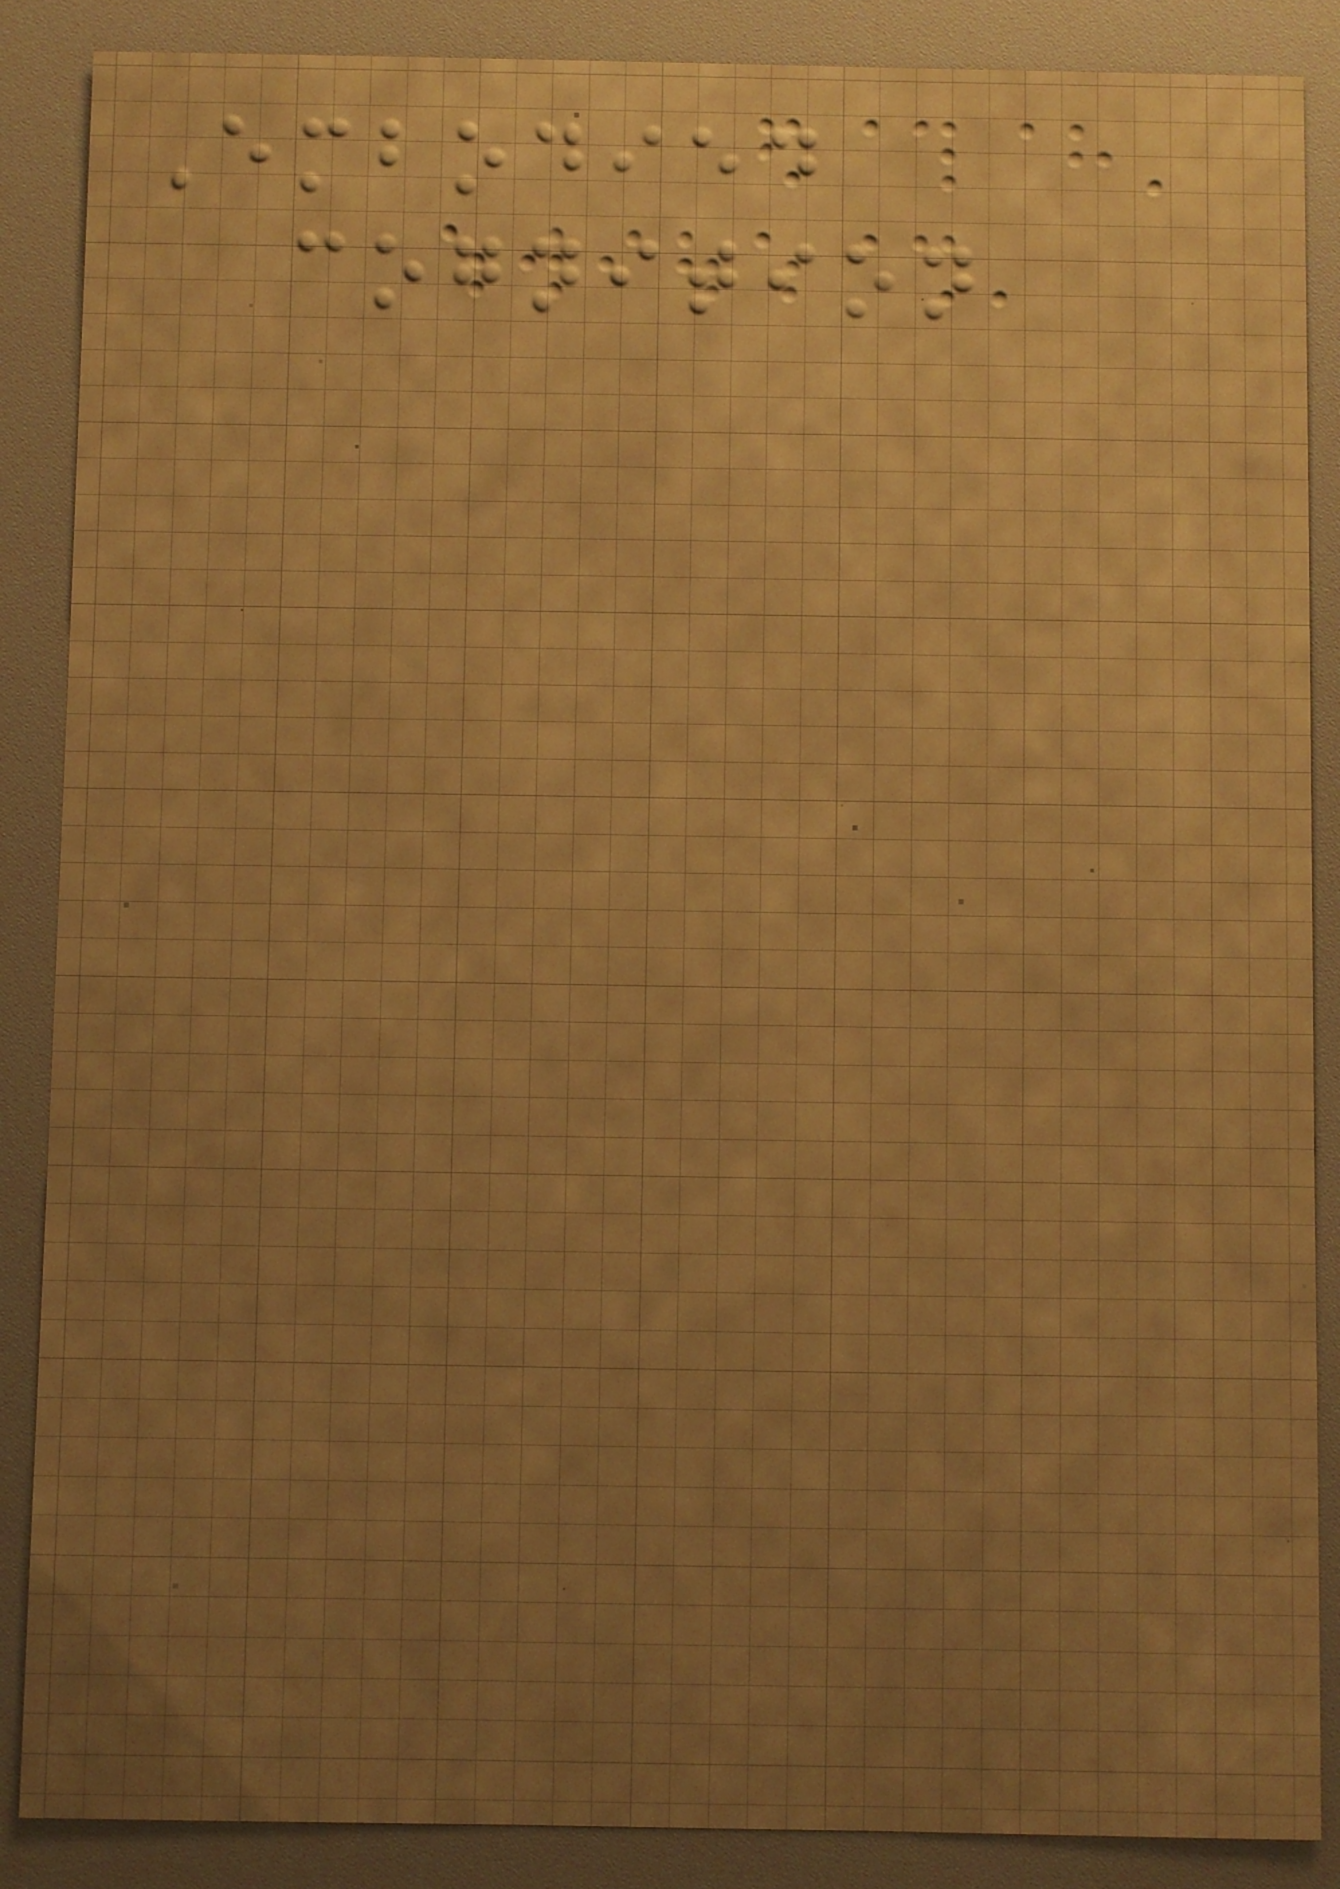Embodied
cognition
